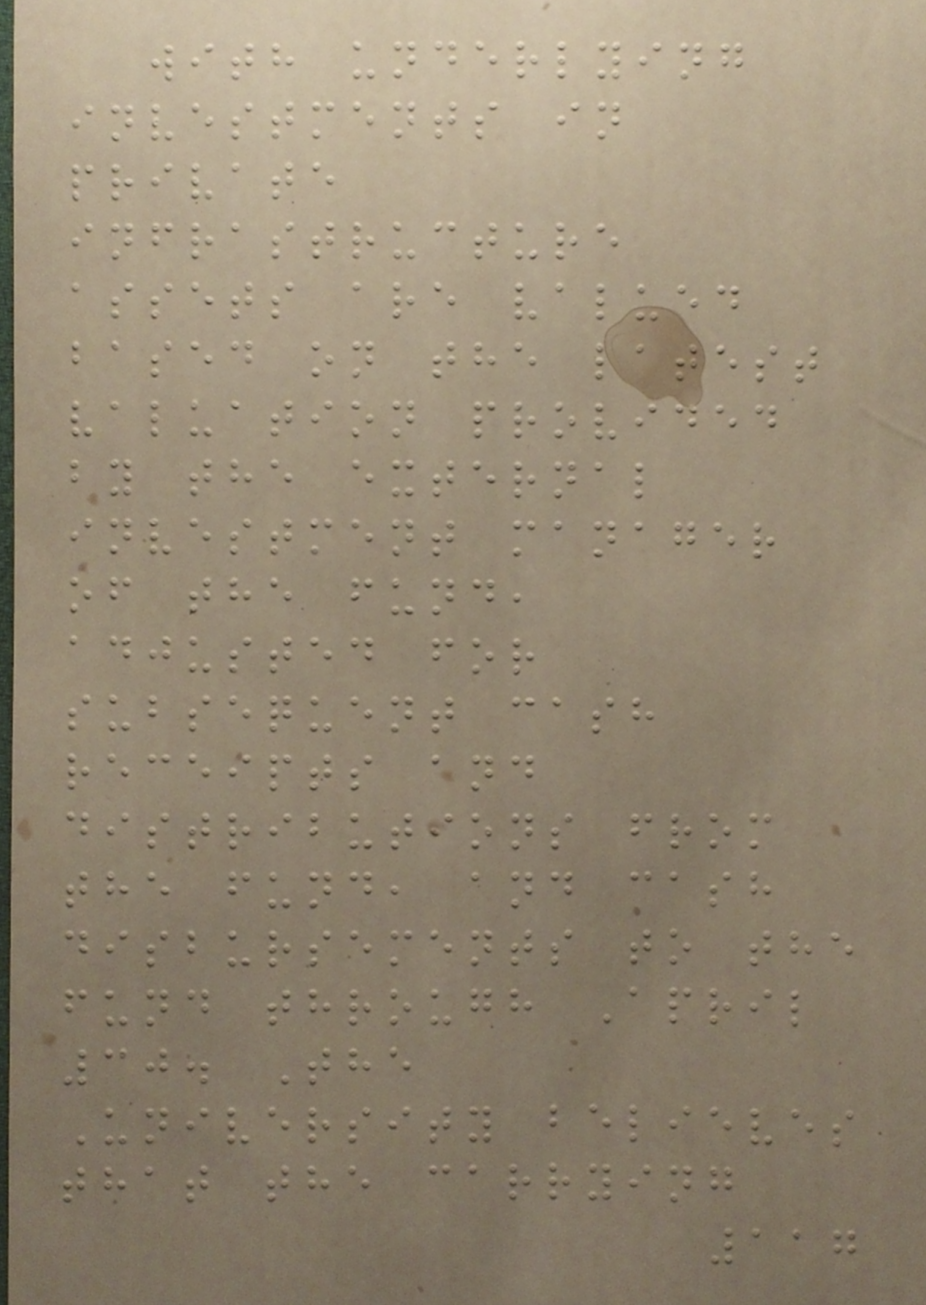with underlying
investments in
private
infrastructure
assets are valued
based on the latest
valuation provided
by the external
investment manager
of the fund,
adjusted for
subsequent cash
receipts and
distributions from
the fund, and cash
disbursements to the
fund through April
30. The
University believes
that the carrying
117
